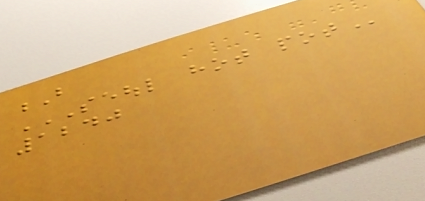B
SEOUL HOT POT
1240
